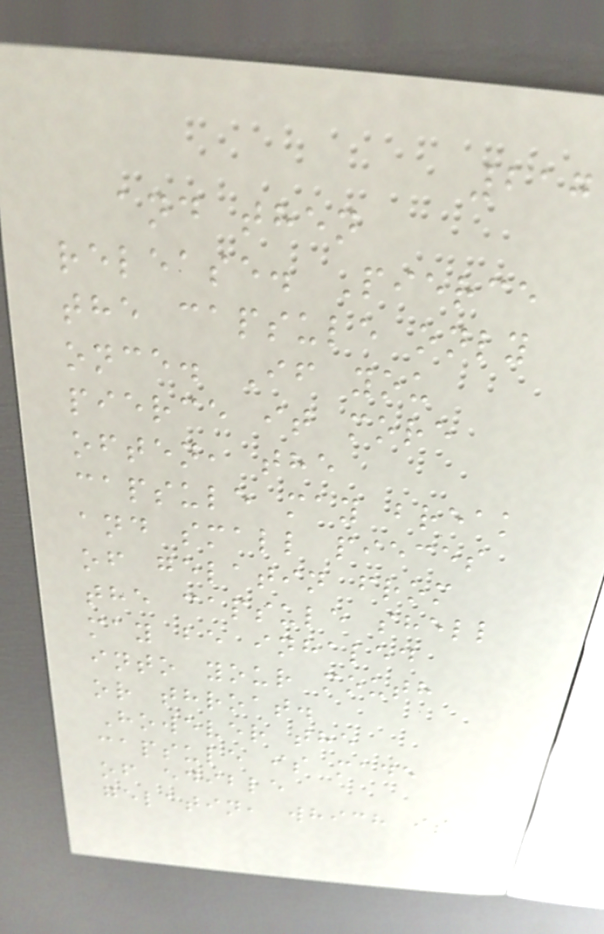217
and then
release. Pierce
the capsule only
once. If you
pierce it more
often, the
capsule may break
and small pieces
of gelatin from
the capsule shell
may be inhaled
into your mouth
or throat.
However the
capsule is made
of edible
gelatin, which is
